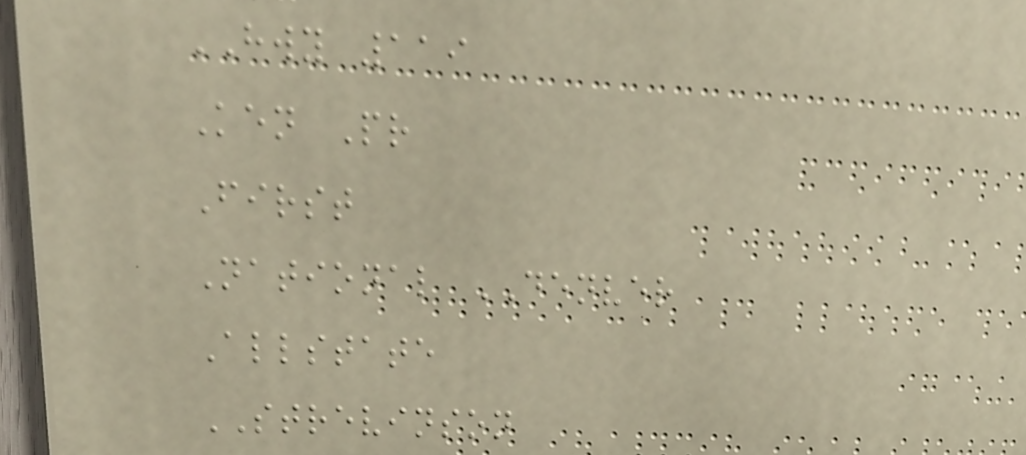HWY 119
Ken Pr
First
National DENVER
Allstate
STREVINSON
